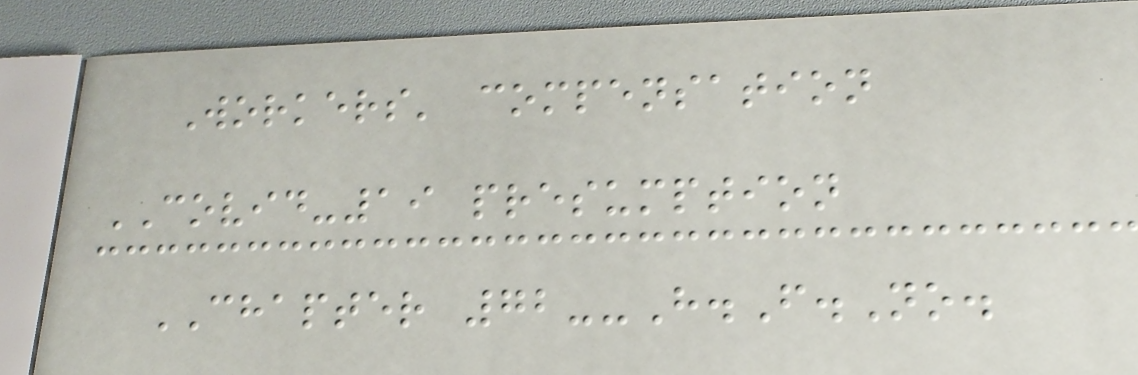Workers' compensation
COVID-19 presumption
CHAPTER 72--H.F.No.
